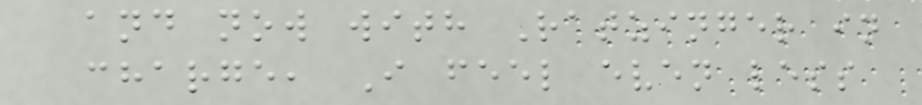and now with Ratzinger in
charge, I feel even less
